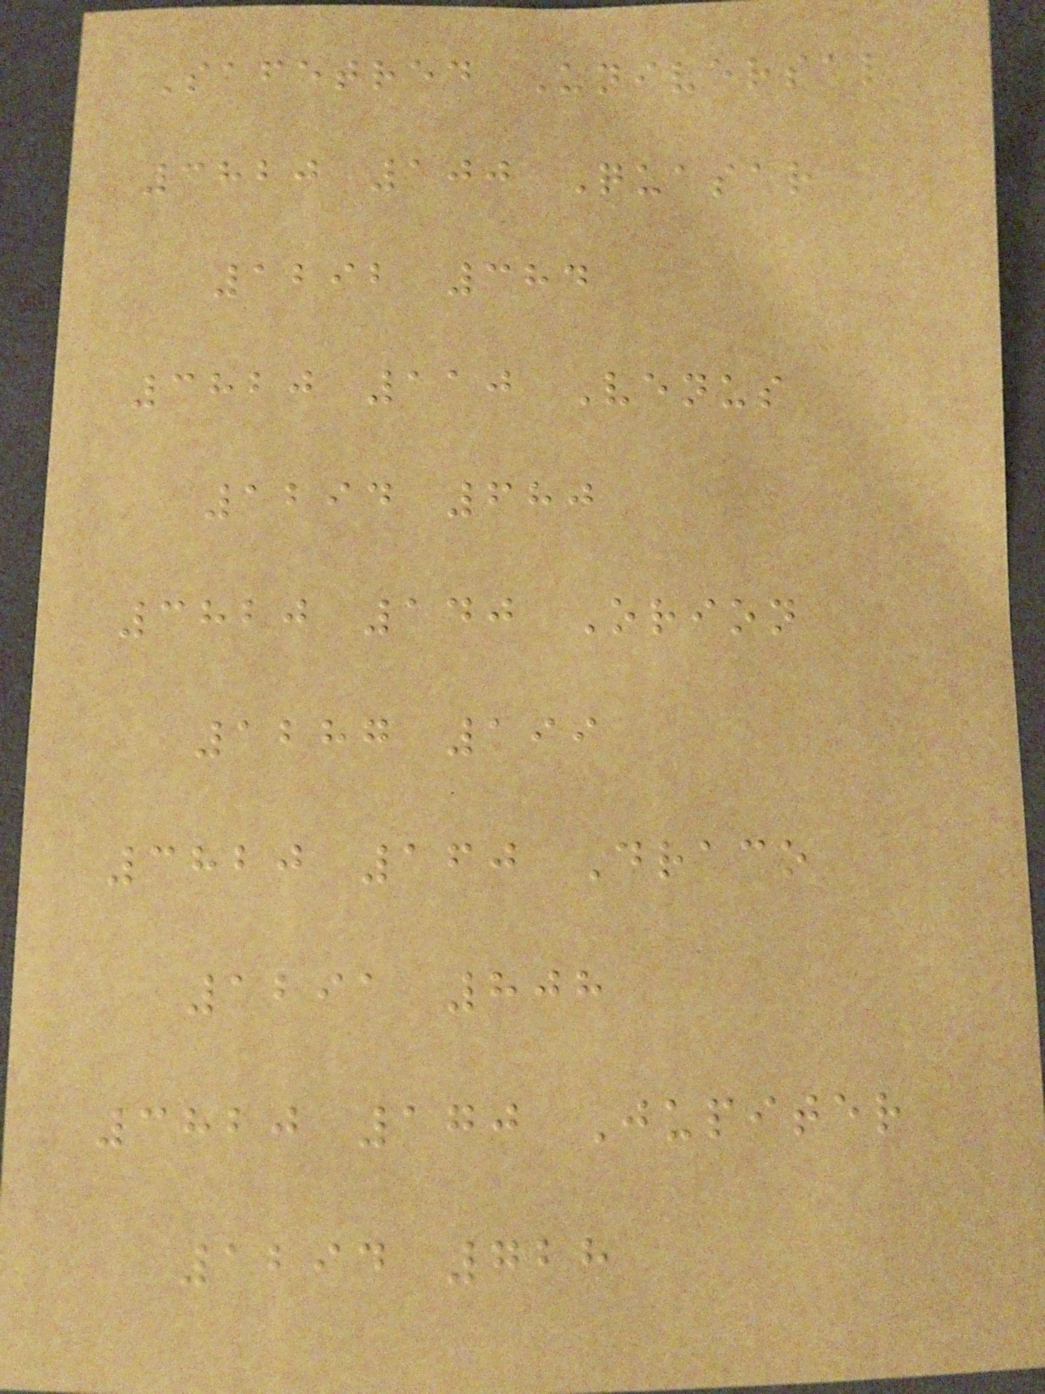Safetred Universal
3820 100 Quasar
1292 384
3820 110 Venus
1294 680
3820 140 Orion
1287 199
3820 160 Draco
1291 808
3820 170 Jupiter
1294 728
